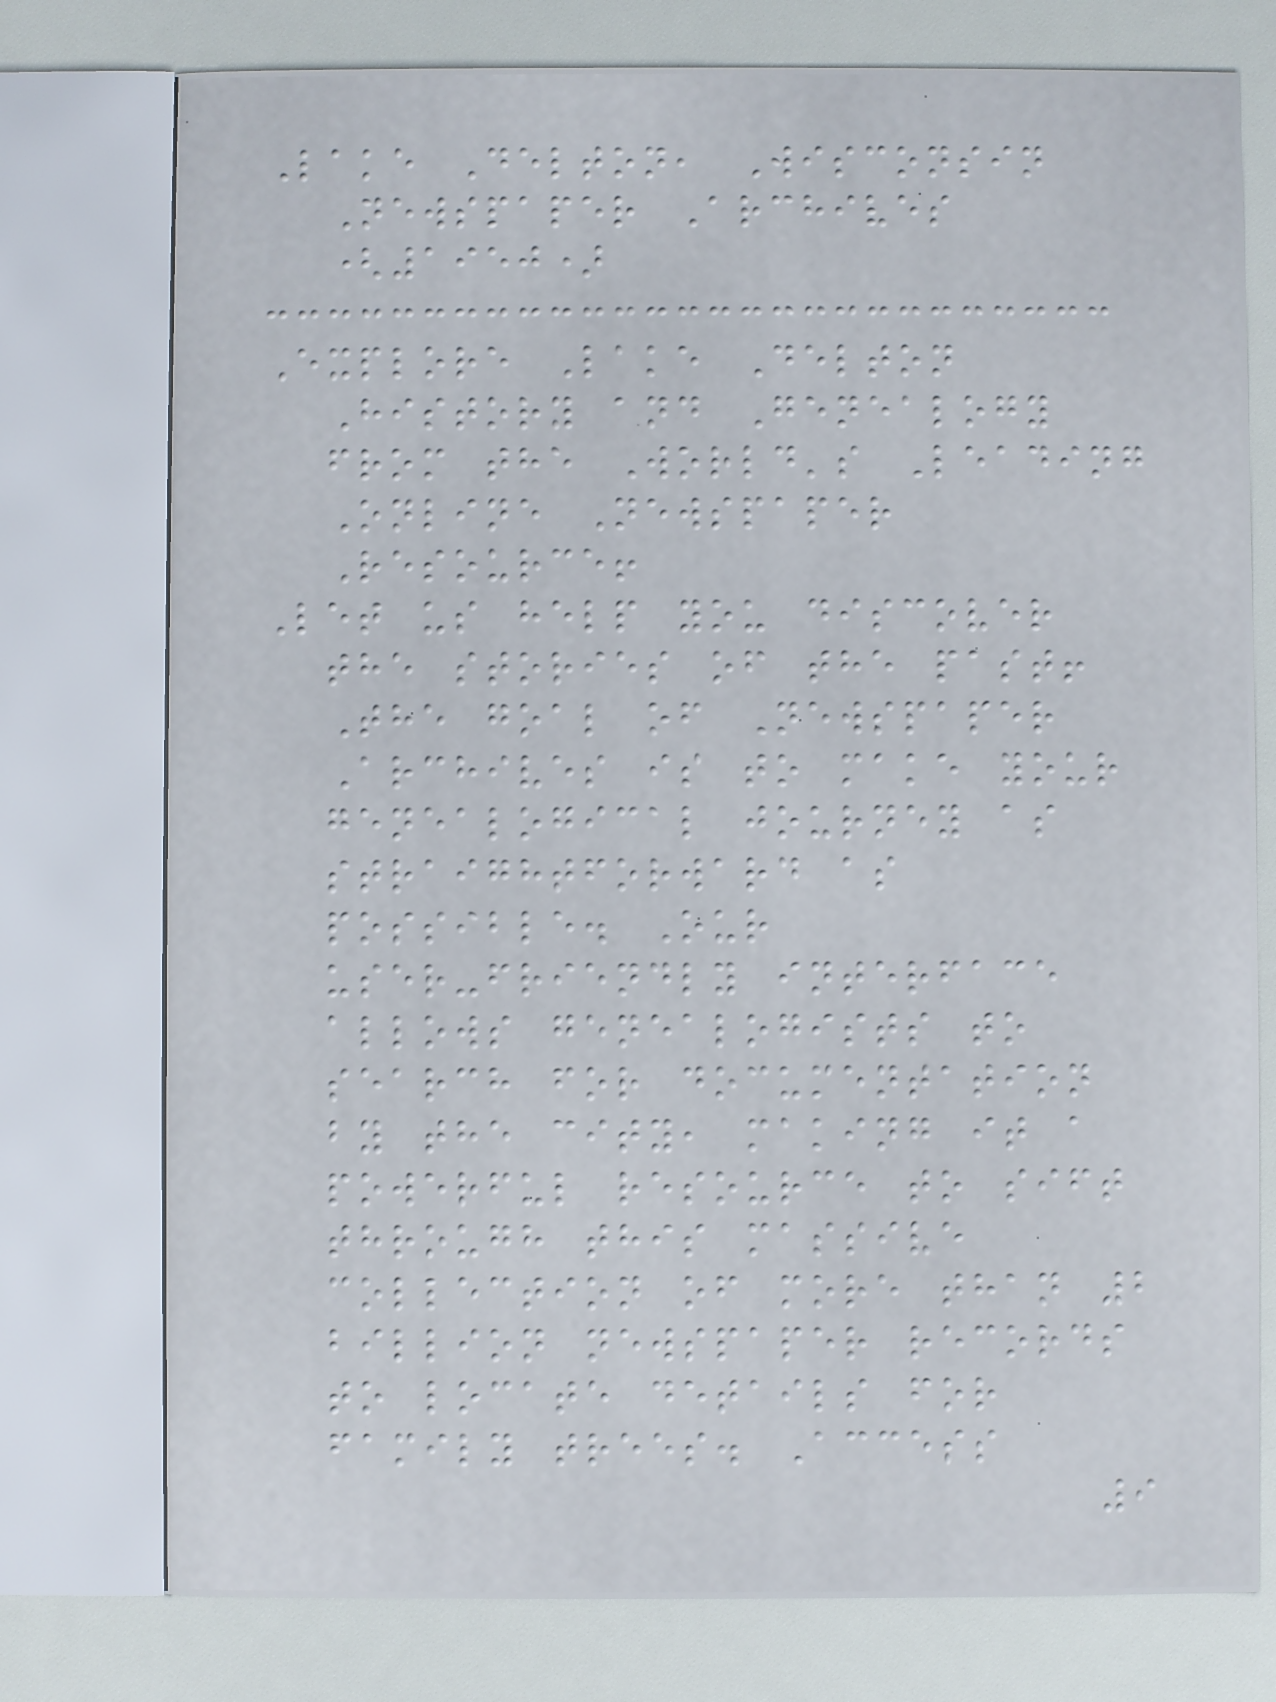Lake Delton, Wisconsin
Newspaper Archives
(1950)
Explore Lake Delton
History and Genealogy
from the World's Leading
Online Newspaper
Resource!
Let us help you discover
the stories of the past!
The goal of Newspaper
Archives is to make your
genealogical journey as
straightforward as
possible. Our
user-friendly interface
allows genealogists to
search for documentation
by the city, making it a
powerful resource to sift
through this massive
collection of more than 2
billion newspaper records
to locate details for
family trees. Access
9
